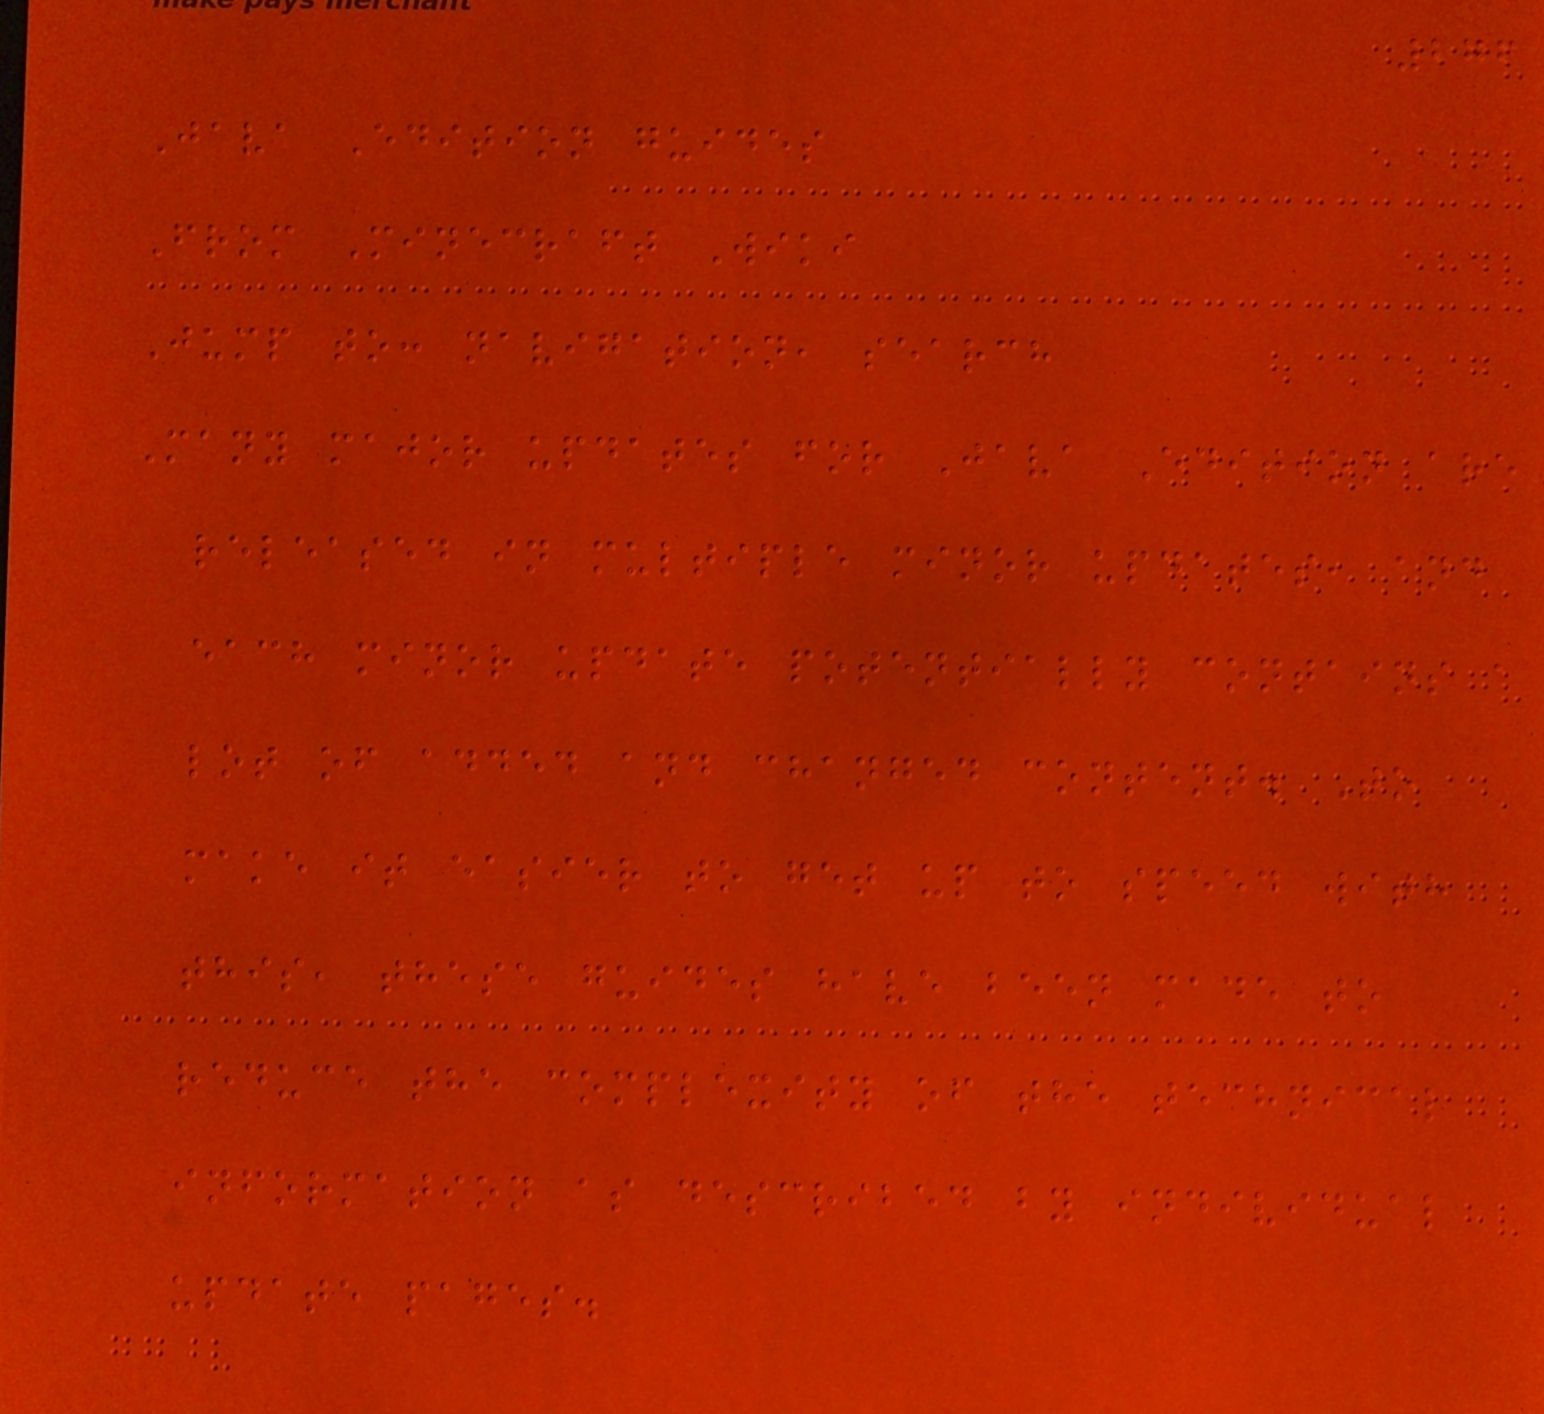276
Java Edition guides
From Minecraft Wiki
Jump to: navigation, search
Many major updates for Java Edition are
released in multiple minor updates, and
each minor update potentially contains a
lot of added and changed content. To
make it easier to get up to speed with
this, these guides have been made to
reduce the complexity of the technical
information as described by individual
update pages.
